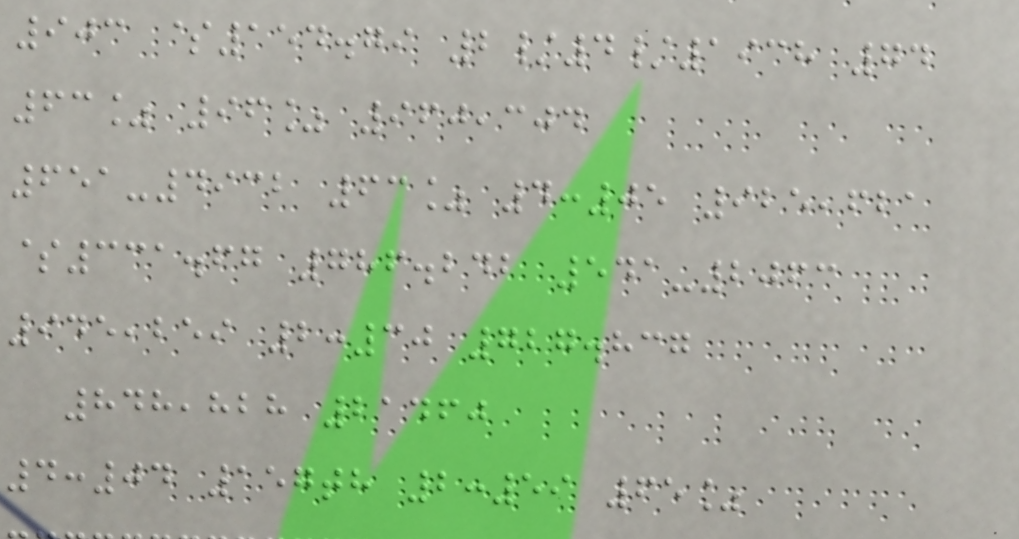903 $154.79 2/4/1938 74
63% 96% 960,304
651-4932 63% 4:05 925,621
$331.67 786.242 541-2063
945,259 2:30 727.837
848,828 21460
4:04 157th 2:59 65%
